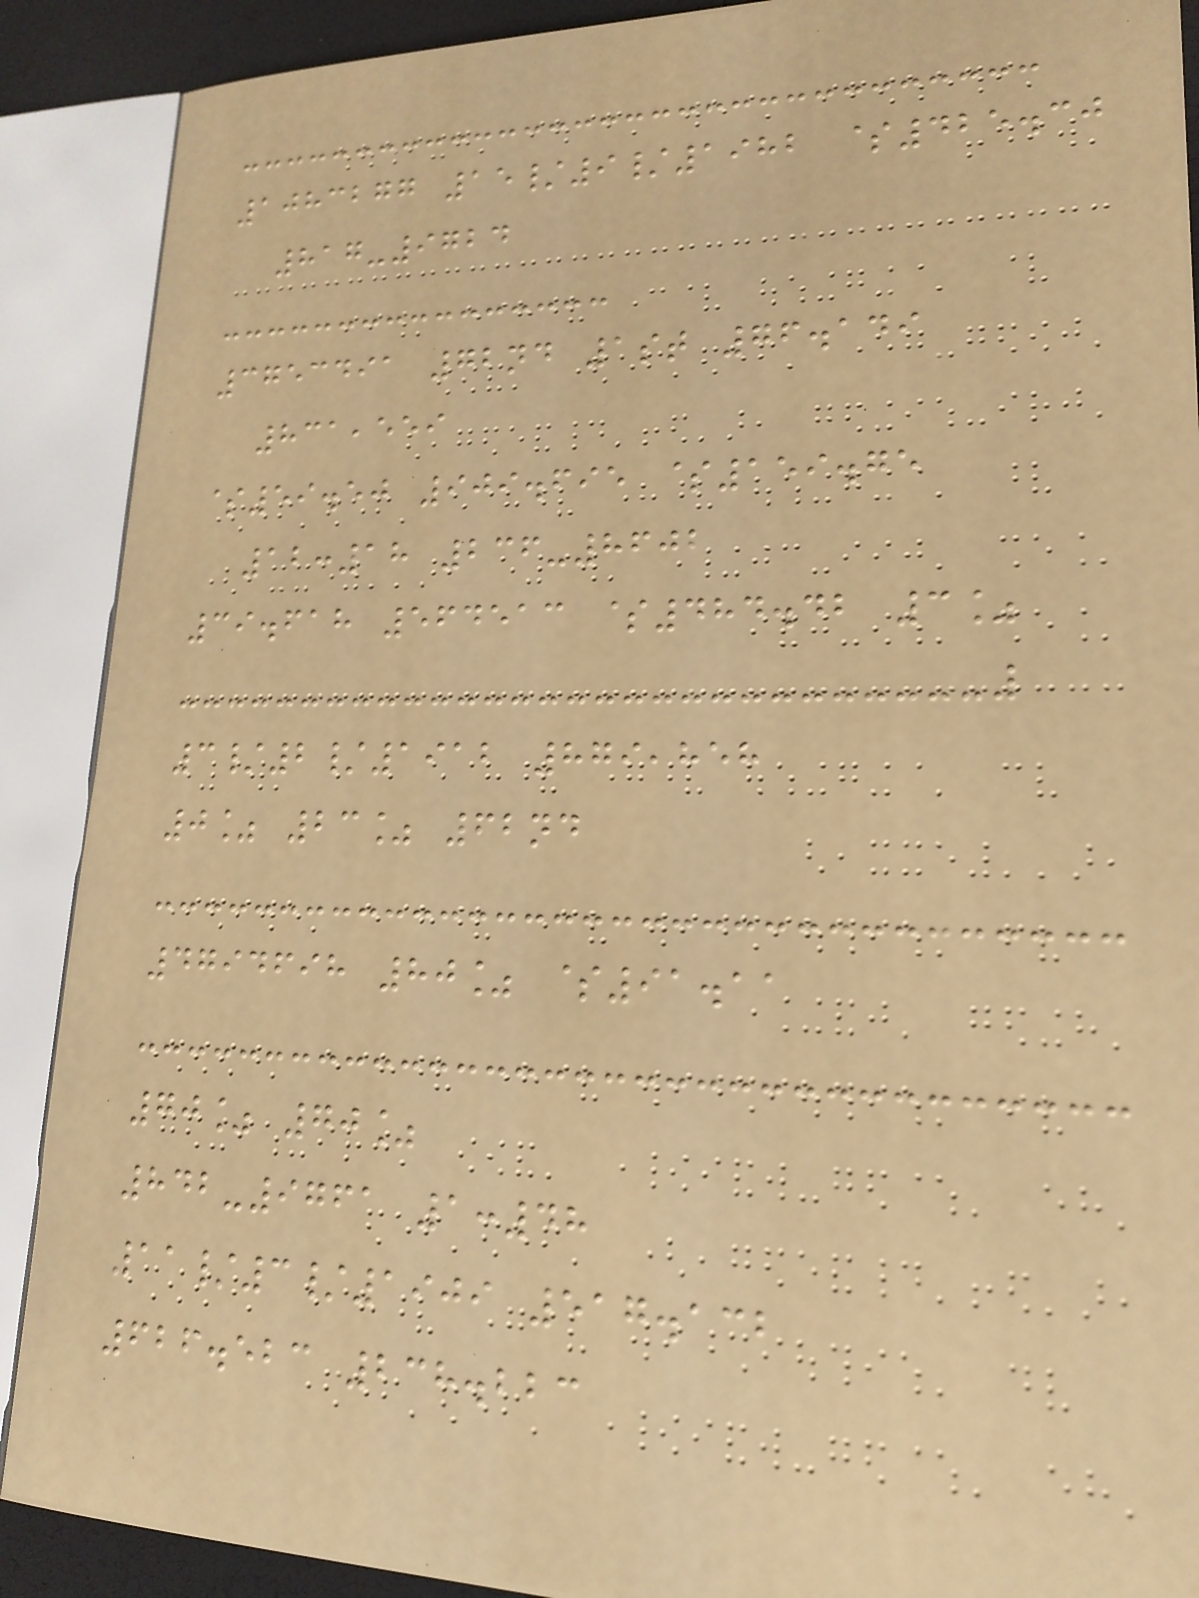1083277 15/9/1982 $425.30
817-9724
3753491 72nd 1st 76.149
831,559
$59.50 909.695 $159.75
12:18 236-8602
39.618 564513 $484.42 3%
3/2/1912 879,858
0% 23% 62nd
4794698 80% $91.11
70% 70%
842-9761 1:48
11/3/1909 517.132
626.523 238.223
